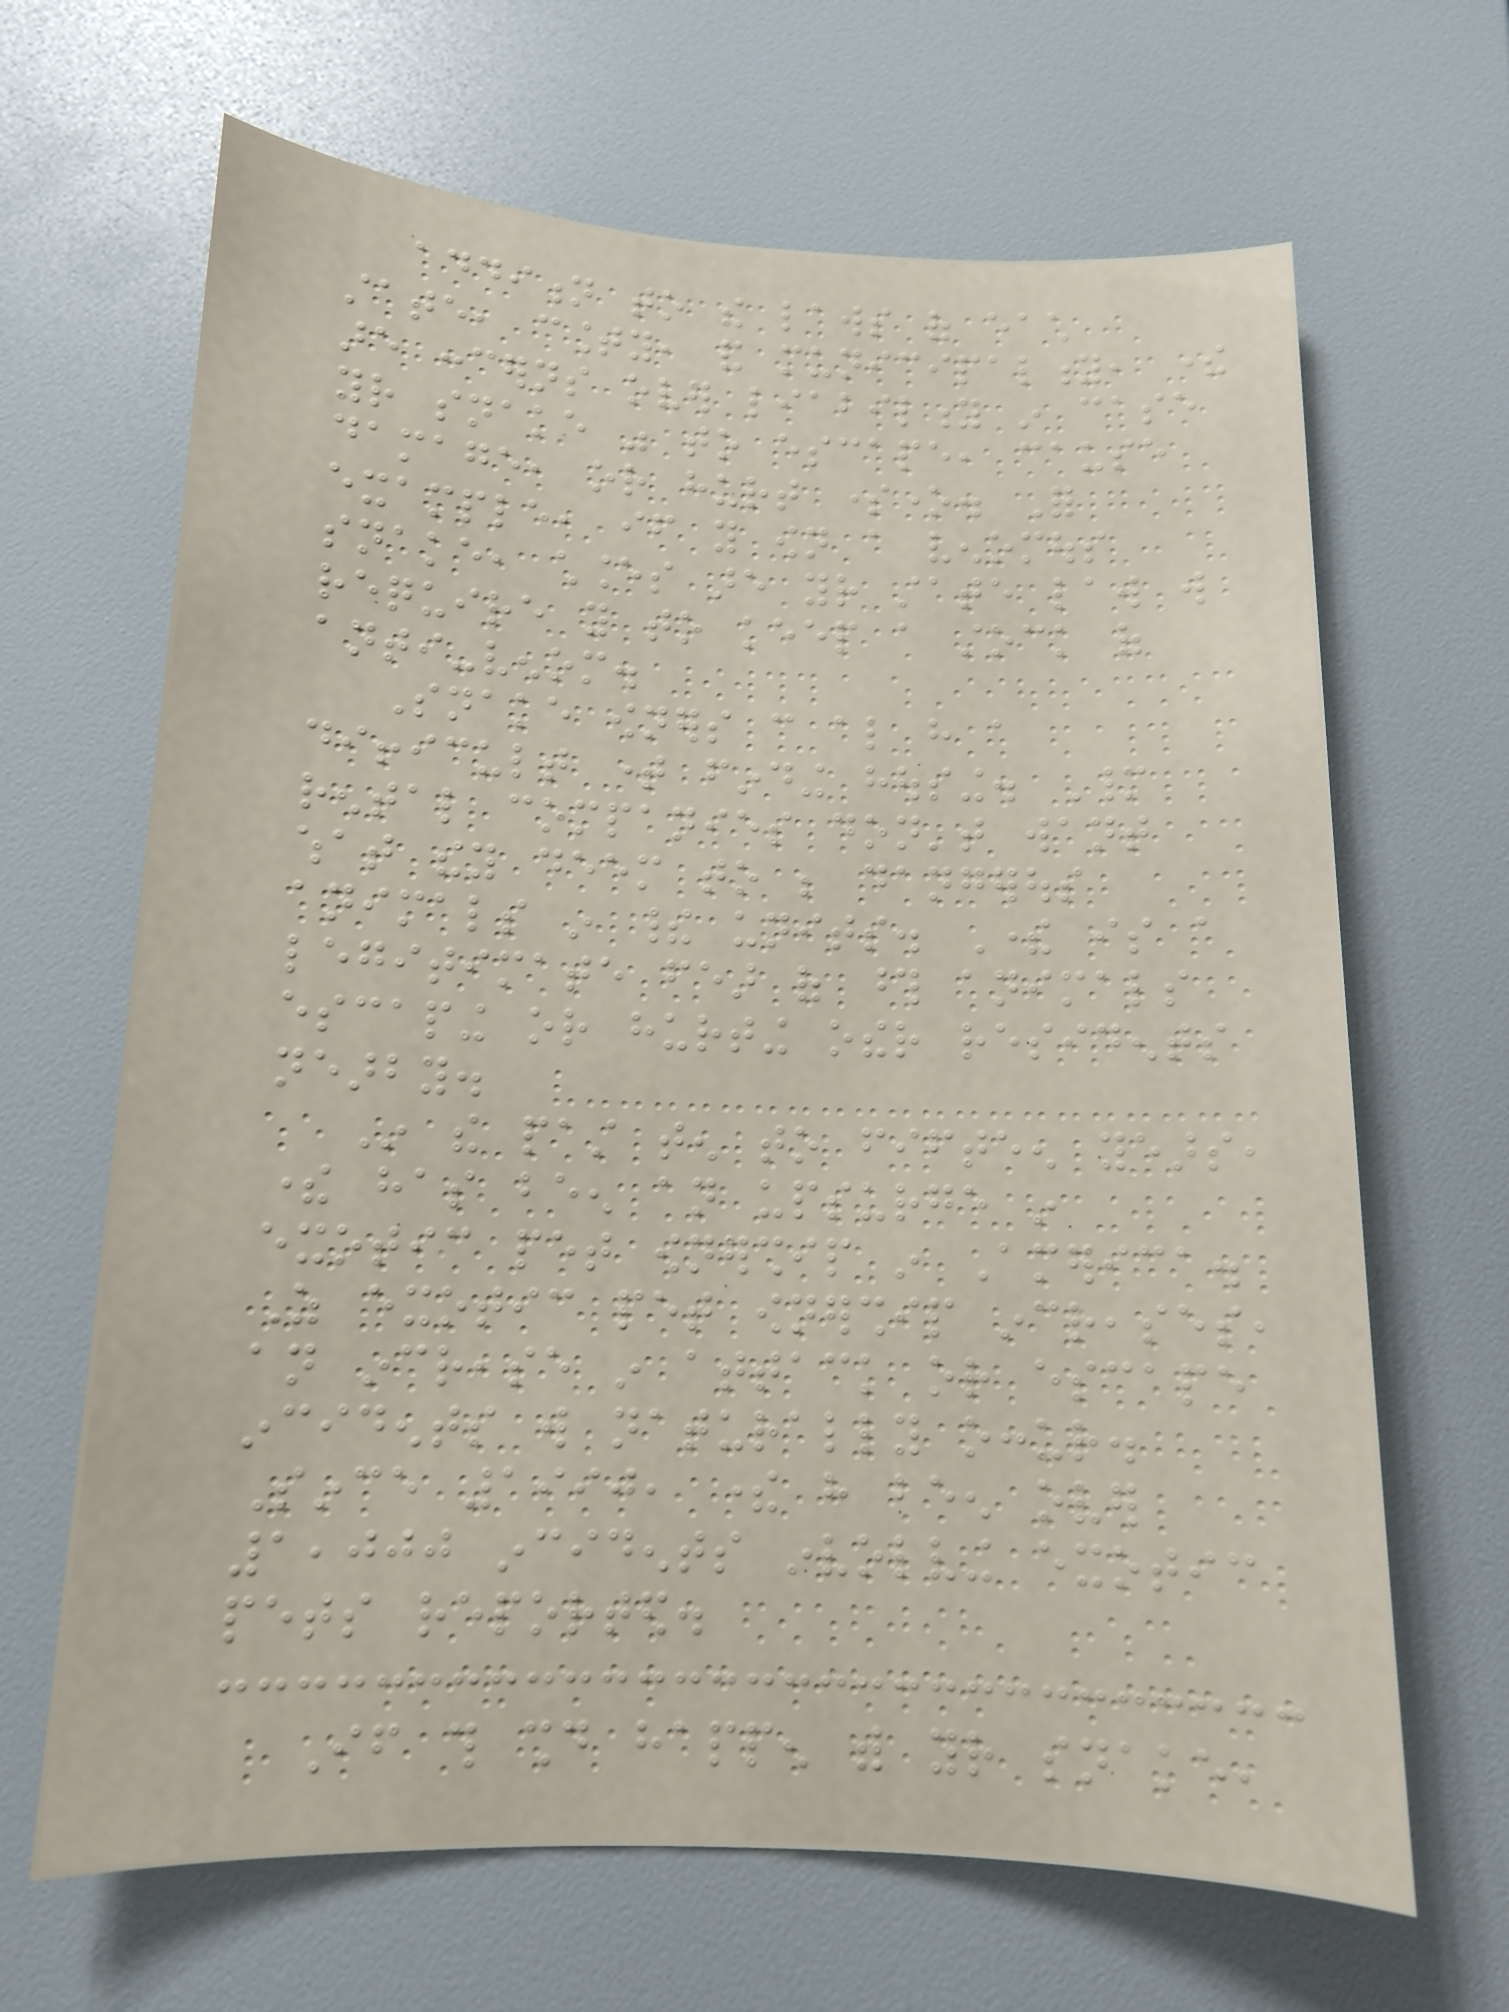addition to the laws of each
state, county, and municipality, there
are concerns over liability in case
your snake was to escape, cause
damage, or hurt someone. For
example, if you own a venomous
snake, chances are your state law will
require you to keep a stock of
anti-venom.
Snake owners can also have a
difficult time finding housing. Many
rental companies don't want
what they deem to be dangerous
animals in their units. There is a
legitimate fear of those animals
escaping or hurting other residents
nearby.
In the past ten to fifteen years,
there has been an upsurge in
exotic pet ownership in America.
As exotic pet ownership increases,
an increase in attack or escape
incidents will naturally occur.
Since 1990, there have been over
1,000 incidents involving exotic
pets reported.
If this should happen with your snake,
